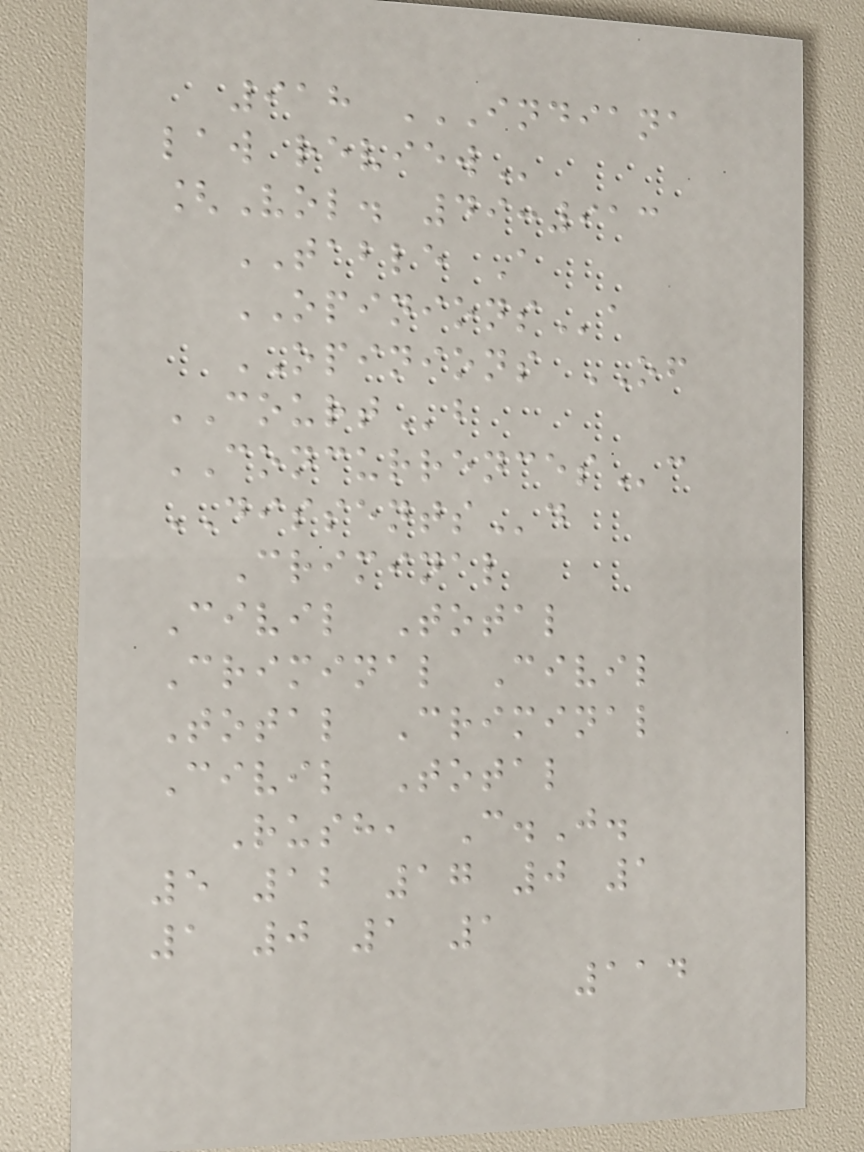918 INDIANA
LAW REVIEW
[Vol. 49:913
TABLE A
OPINIONSa
OPINIONS OF
COURTb
CONCURRENCESc
DISSENTSd
Criminal
Civil Total
Criminal Civil
Total Criminal
Civil Total
Rush, C.J.
5 12 17 0 1
1 0 1 1
114
